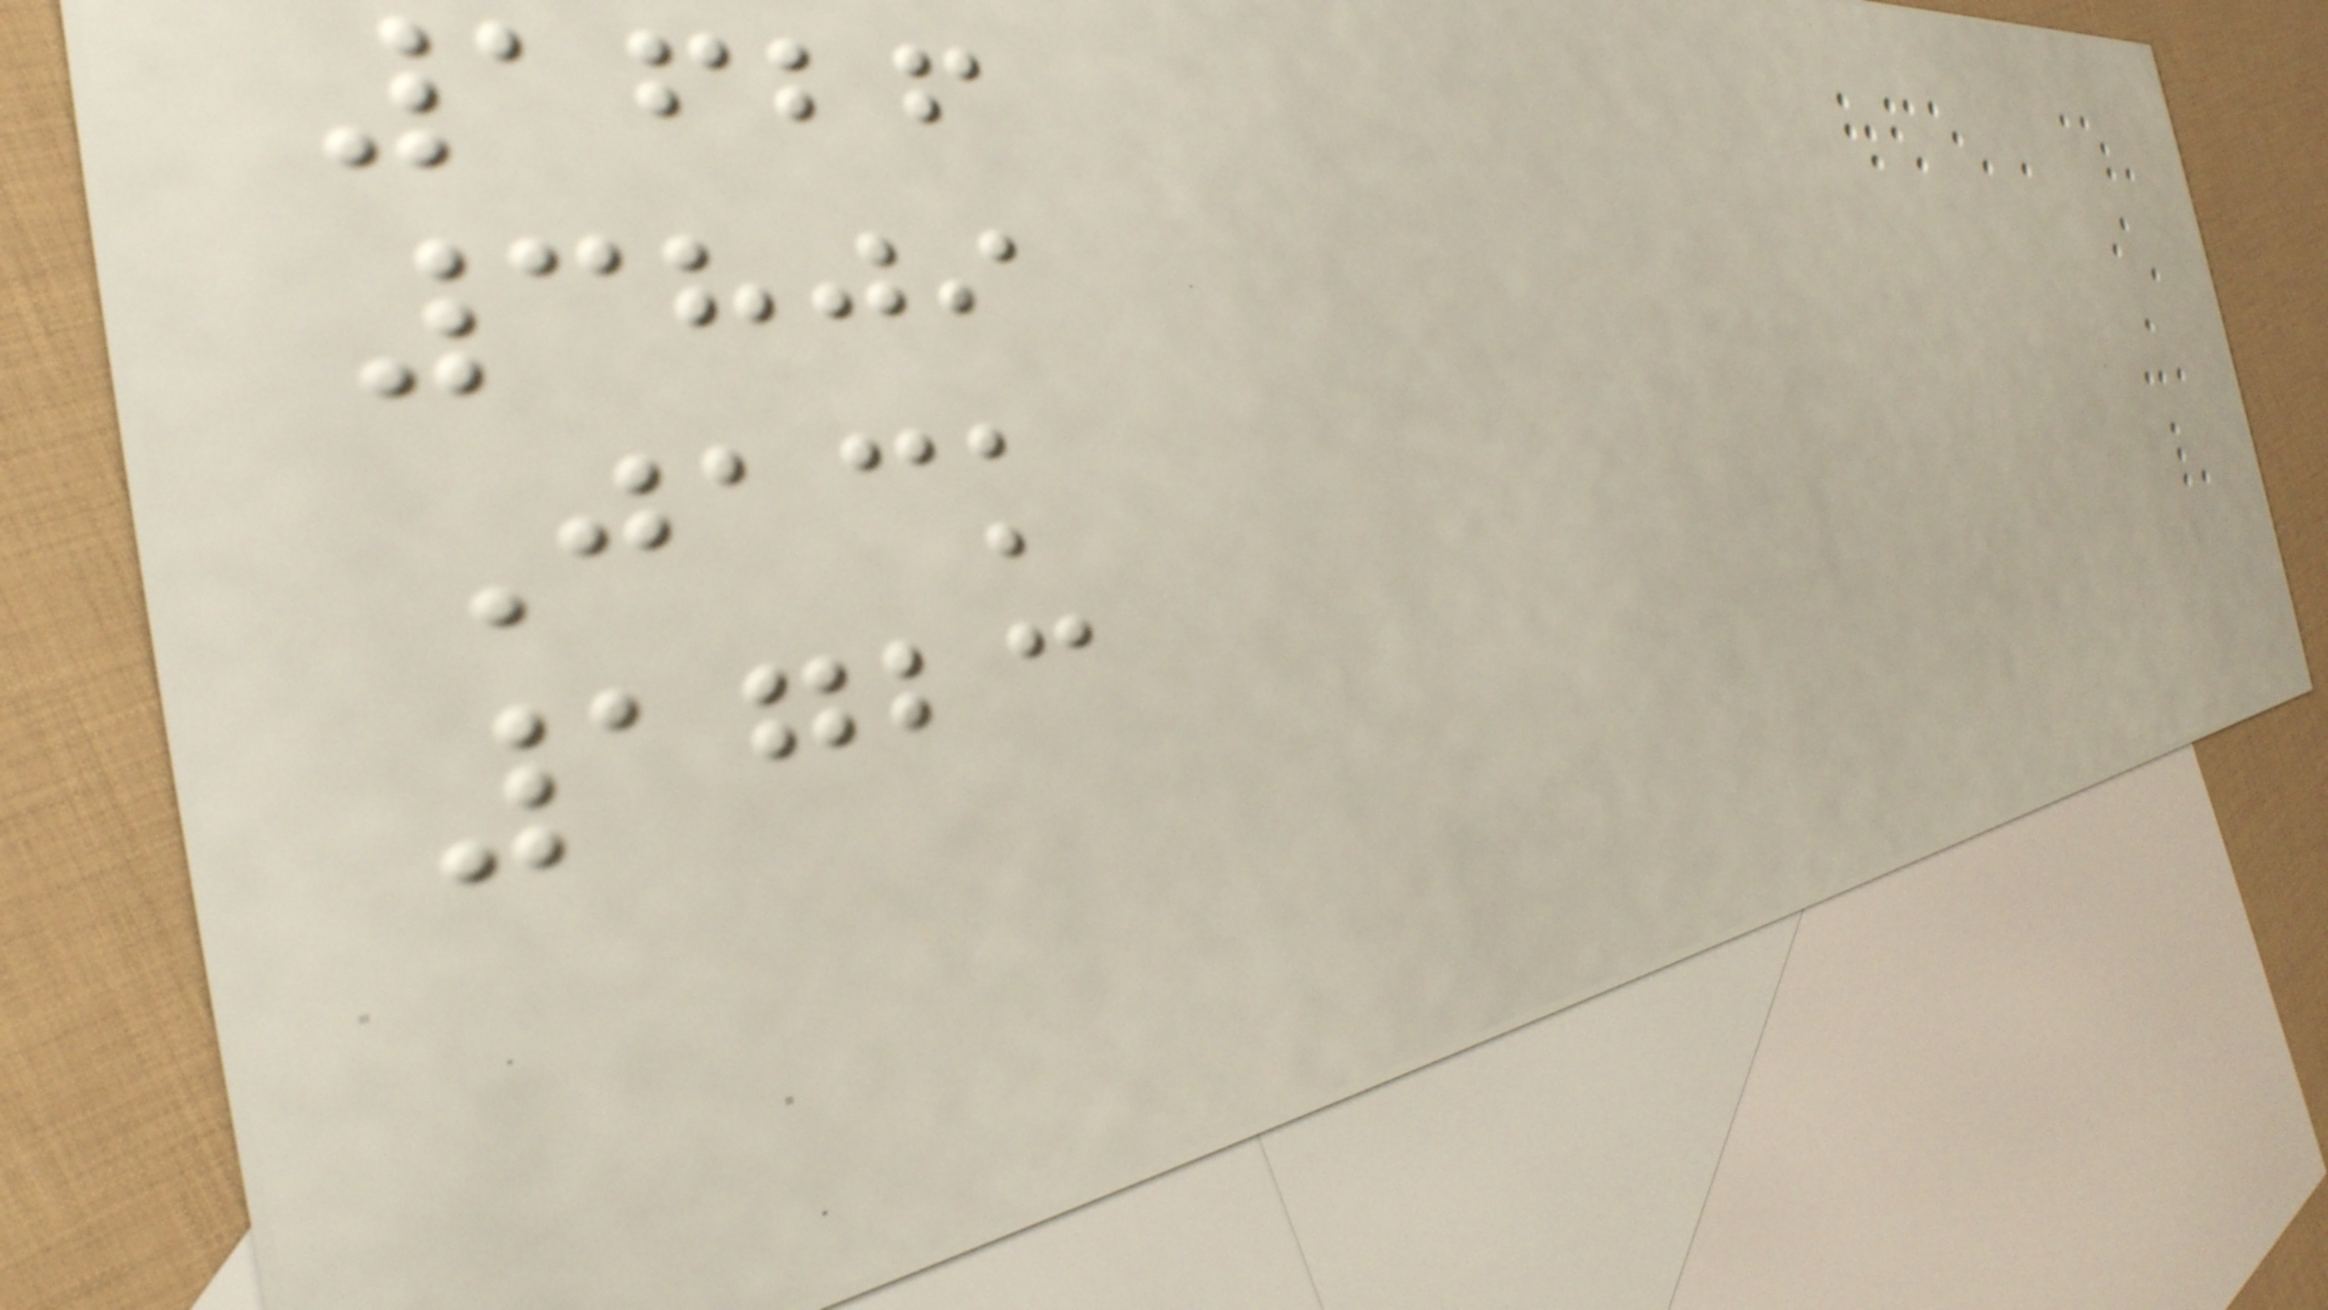1626
3809
Jack
1723
